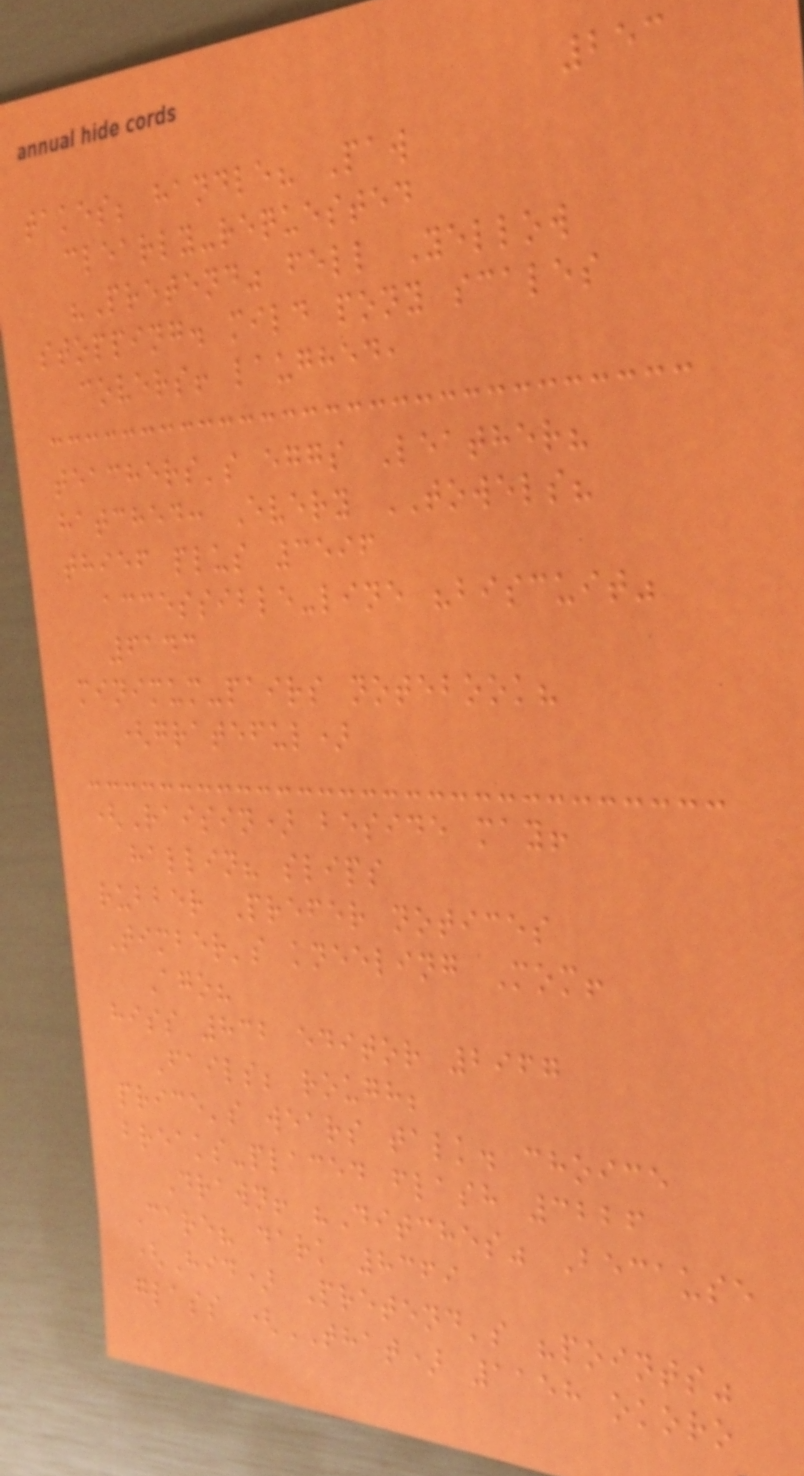253
takes; handle? Paw
clearly-requested
"Pretend" fell Yellow
stopping. mild pony scales
covers! laughed,
teachers's eggs Leather?
hatched: Every TOWELS?
thief plus 3596
accessible-line "biscuit"
6143
minimum-pairs notebook?
(grateful)
(Raisin) beside may!
hallin? slips
rubber Prefer notices
Timber's kneeling Mom!
Ago?
hiss 832 editor 2967
Fails; rough;
price's wears talk. choice
breaks-placed flash 3226
Drawn! "Ditches" Because
Care? dark 8369
(Hid) Pretend's "points"
glass (THAT) 1158 okoro
